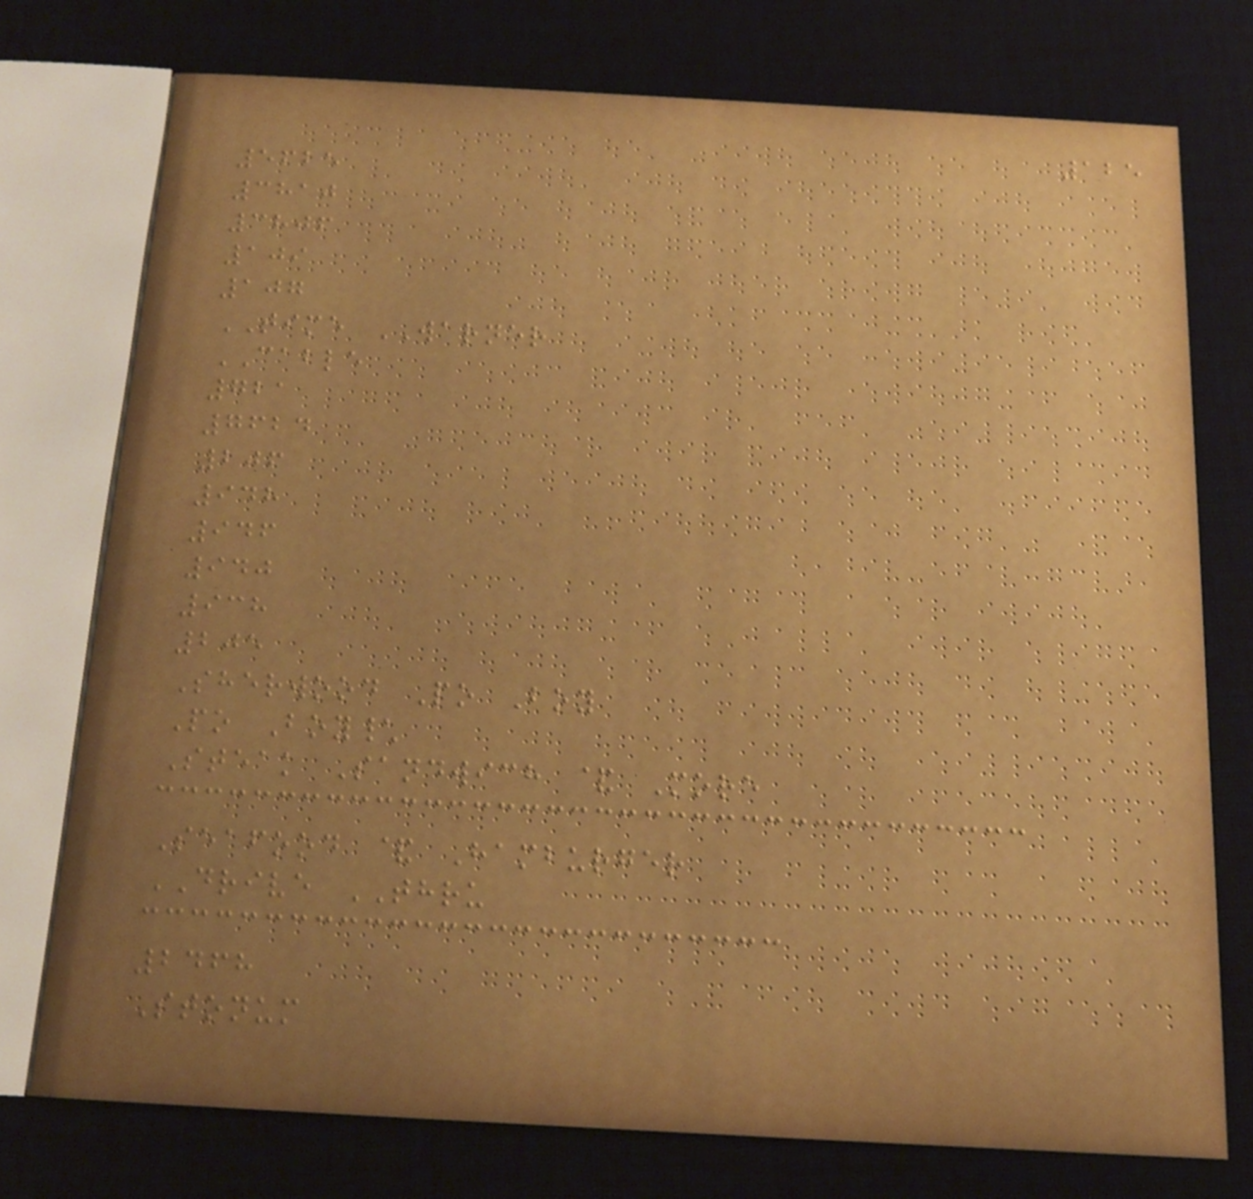125
5625
3810
3806
109
107
TIME WARNER
CABLE
721
7624
206
948
946
940
938
205
Sherwood Po Boy
Po Boy\
Steak Sandwich & More
Seafood & Hamburger
DRIVE THRU
2468
Stonum
